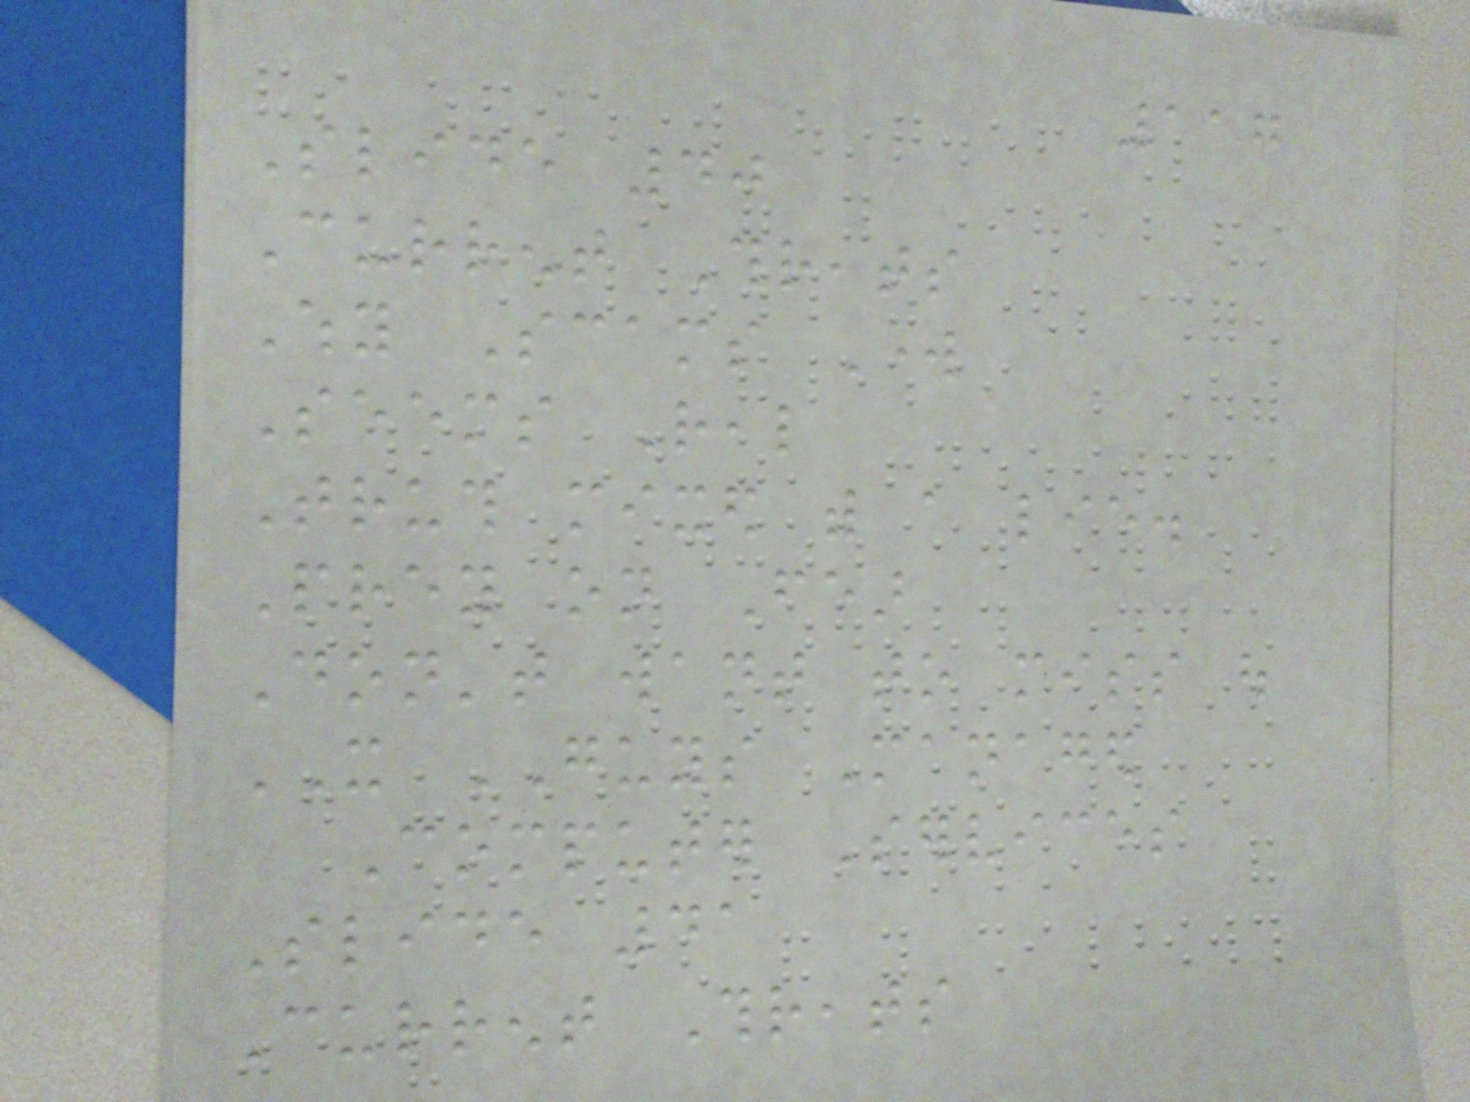117
Slide 40
Current Threats
Why Scams Work
Seems Real
Truth mixed with a lie.
Prey on Fear
Don't want to miss out
IT GUYS Managed
Computer Services
Slide 41
Current Threats
